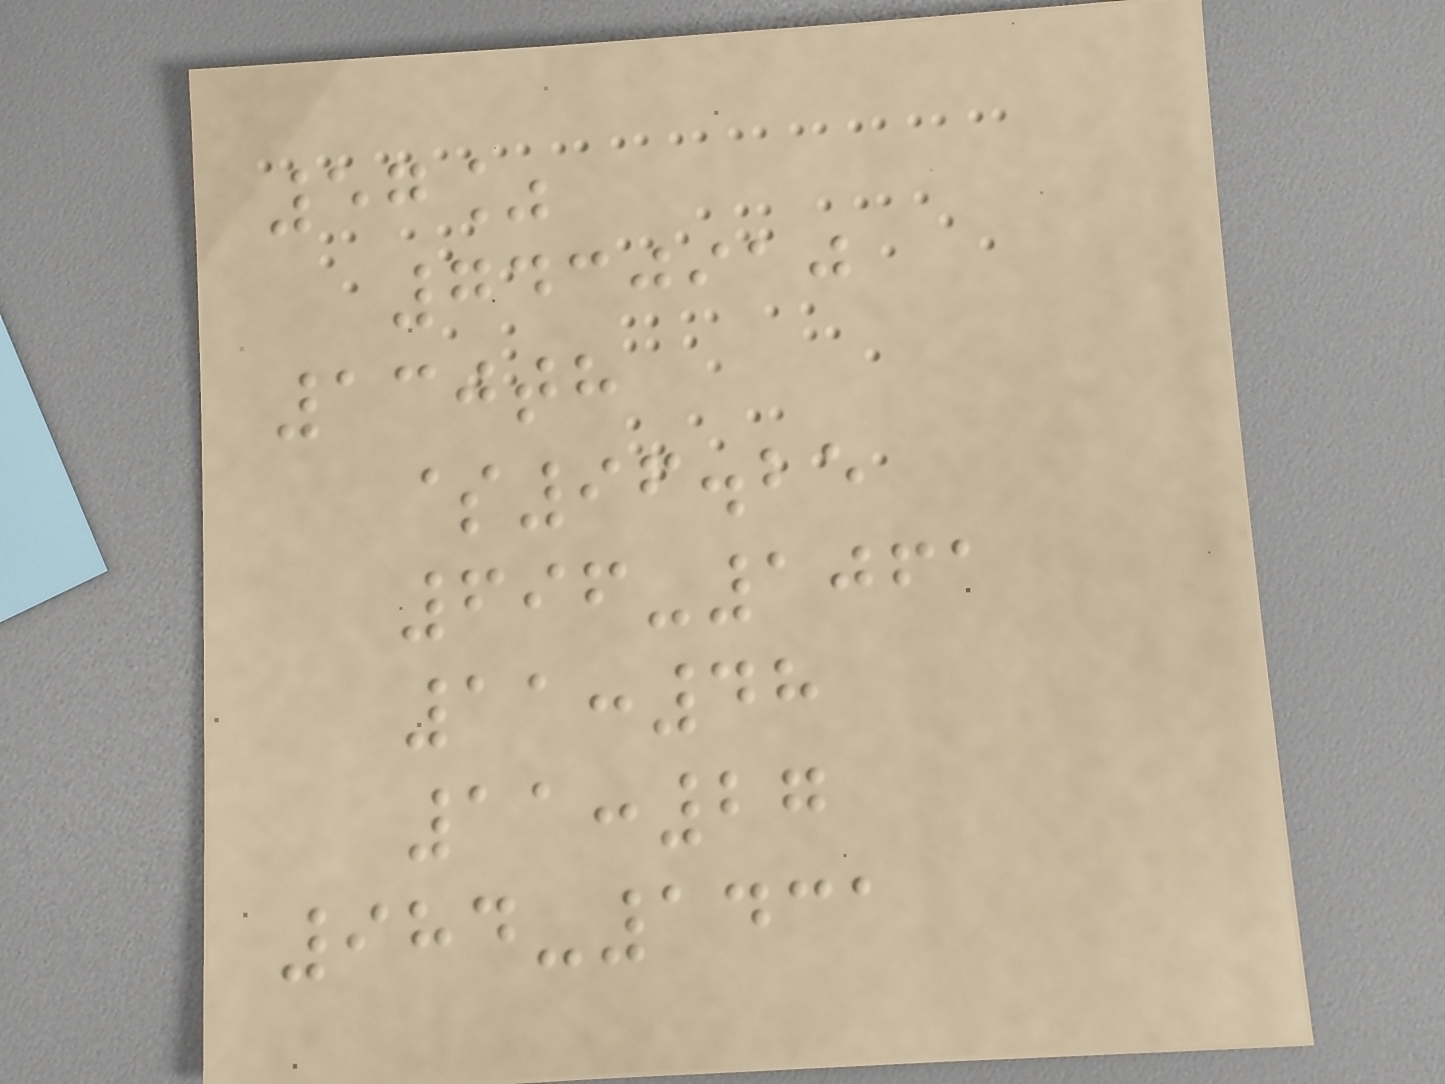57%
7430910
130th
$96.25
696-1061
11:48
11:27
984-1431
